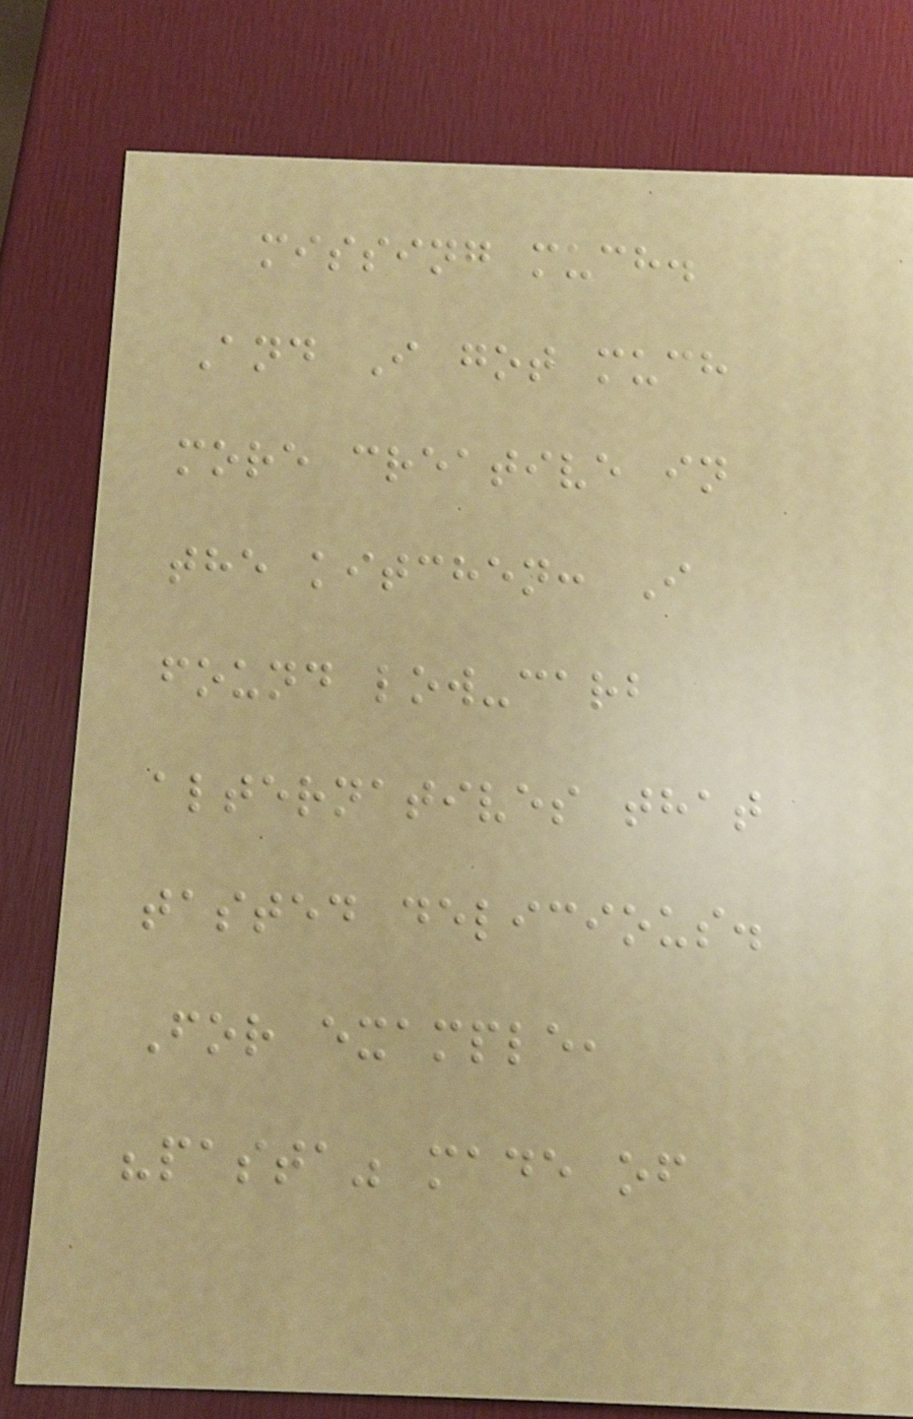missing much.
And I got much
more creative in
the kitchen: I
found low-carb
alternatives that
tasted delicious.
For example,
"pasta" made of
